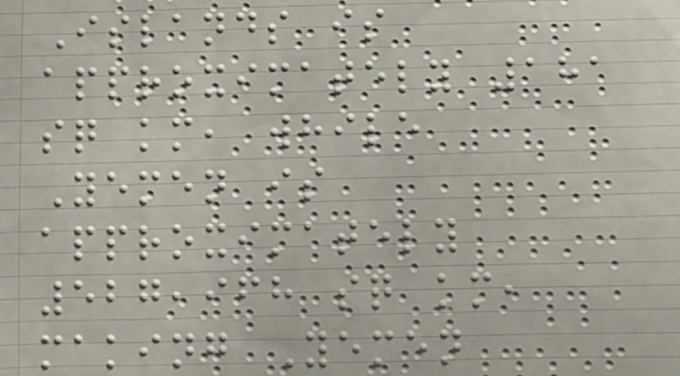Islands is
approximately 181
sq km, while
Yemen is
approximately
527,968 sq km,
making Yemen
